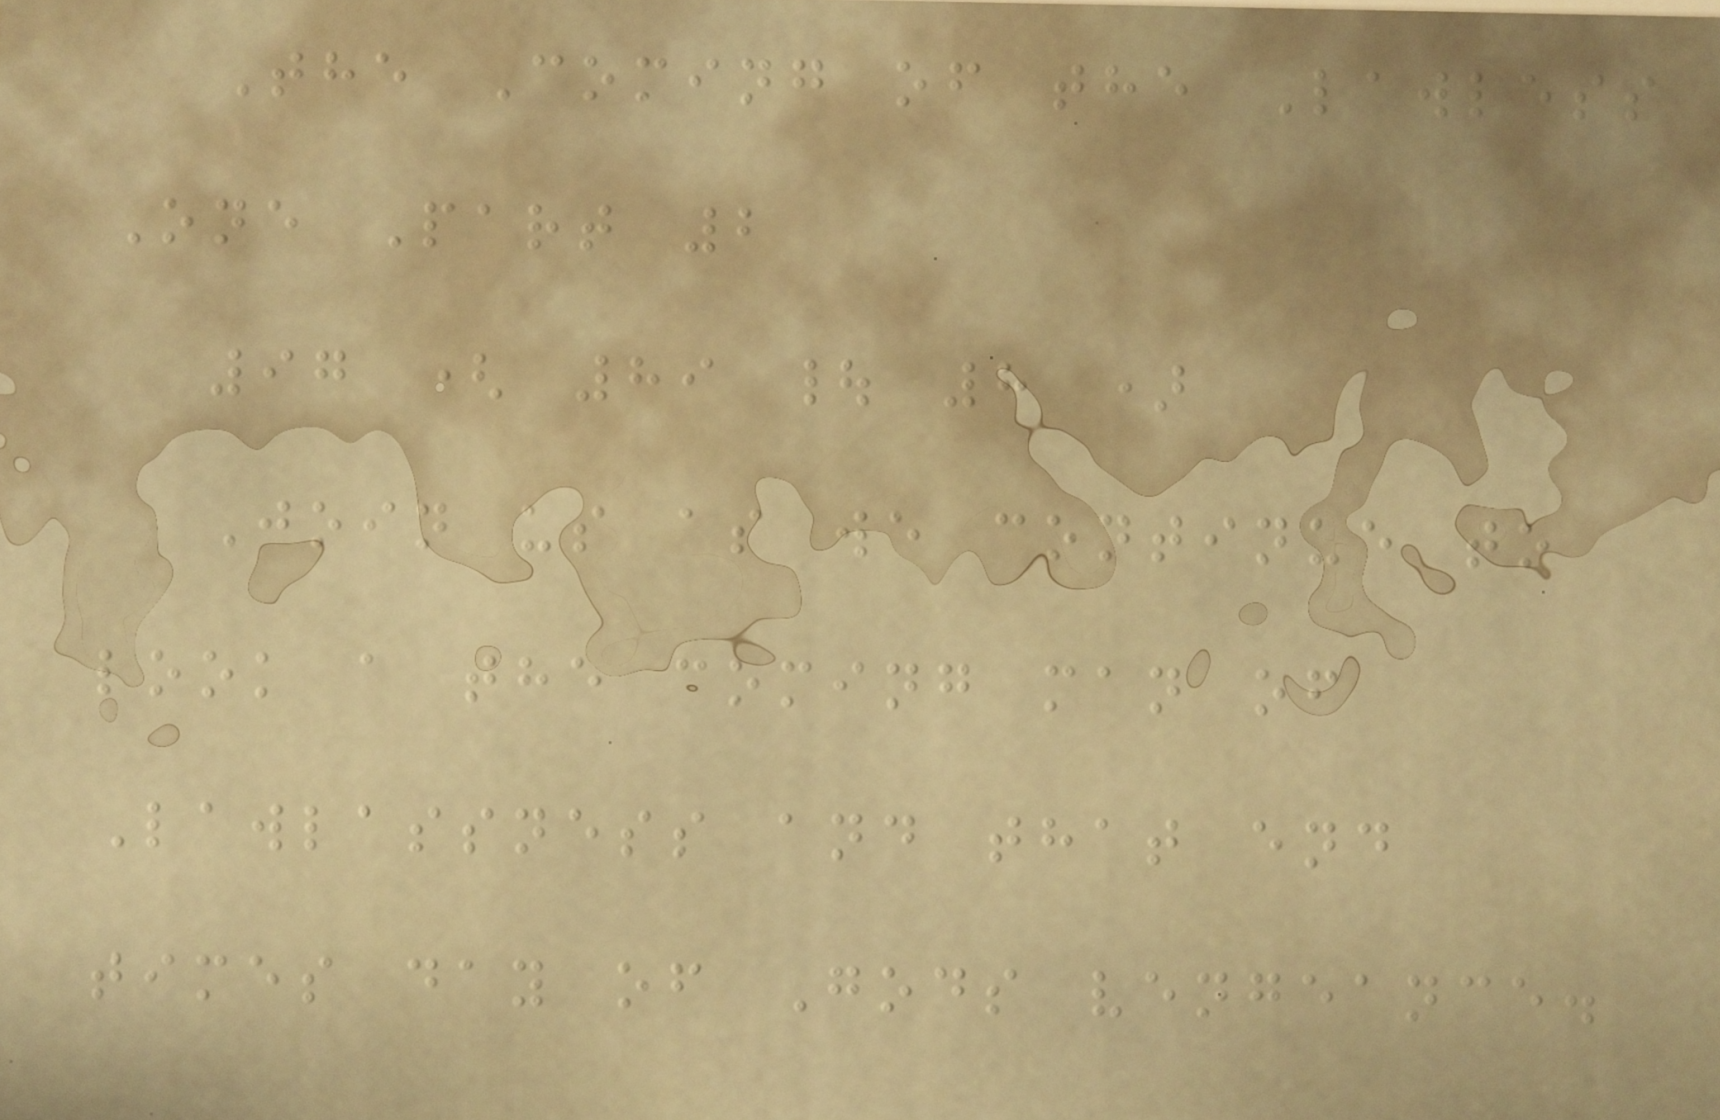The Coming of the Lawless
One Part 2
97 ( 89 | 8 )
Join us as we continue to
look a the coming man of
Lawlassness and that end
times day of Gods vengeance.
